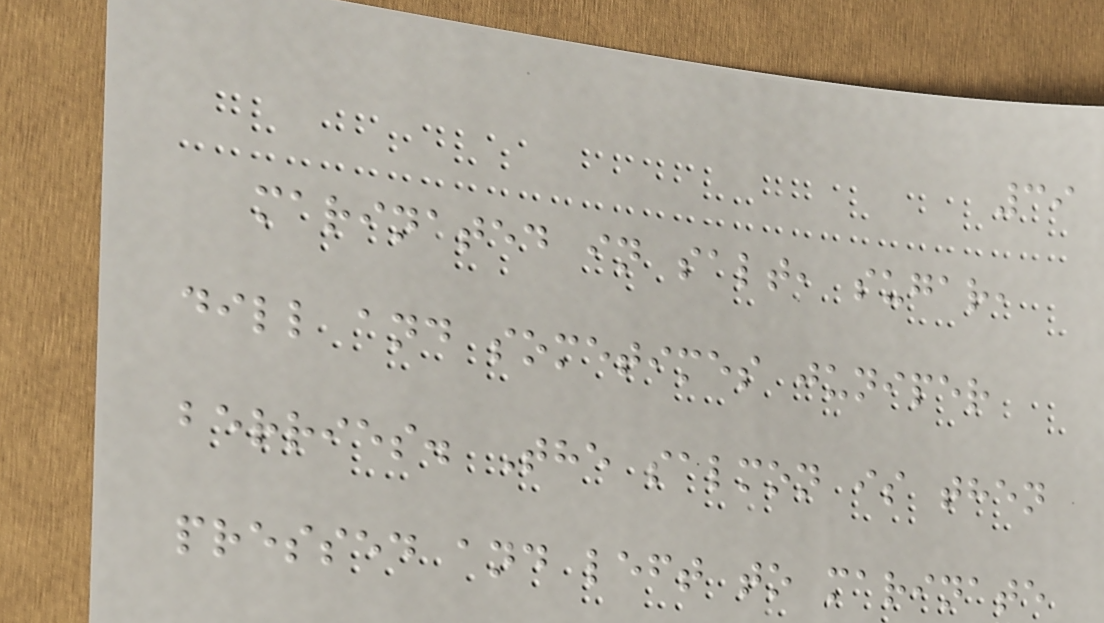39
marinated in salt, sugar,
dill and sometimes juniper
berries. The salmon is then
pressed and left to marinate
